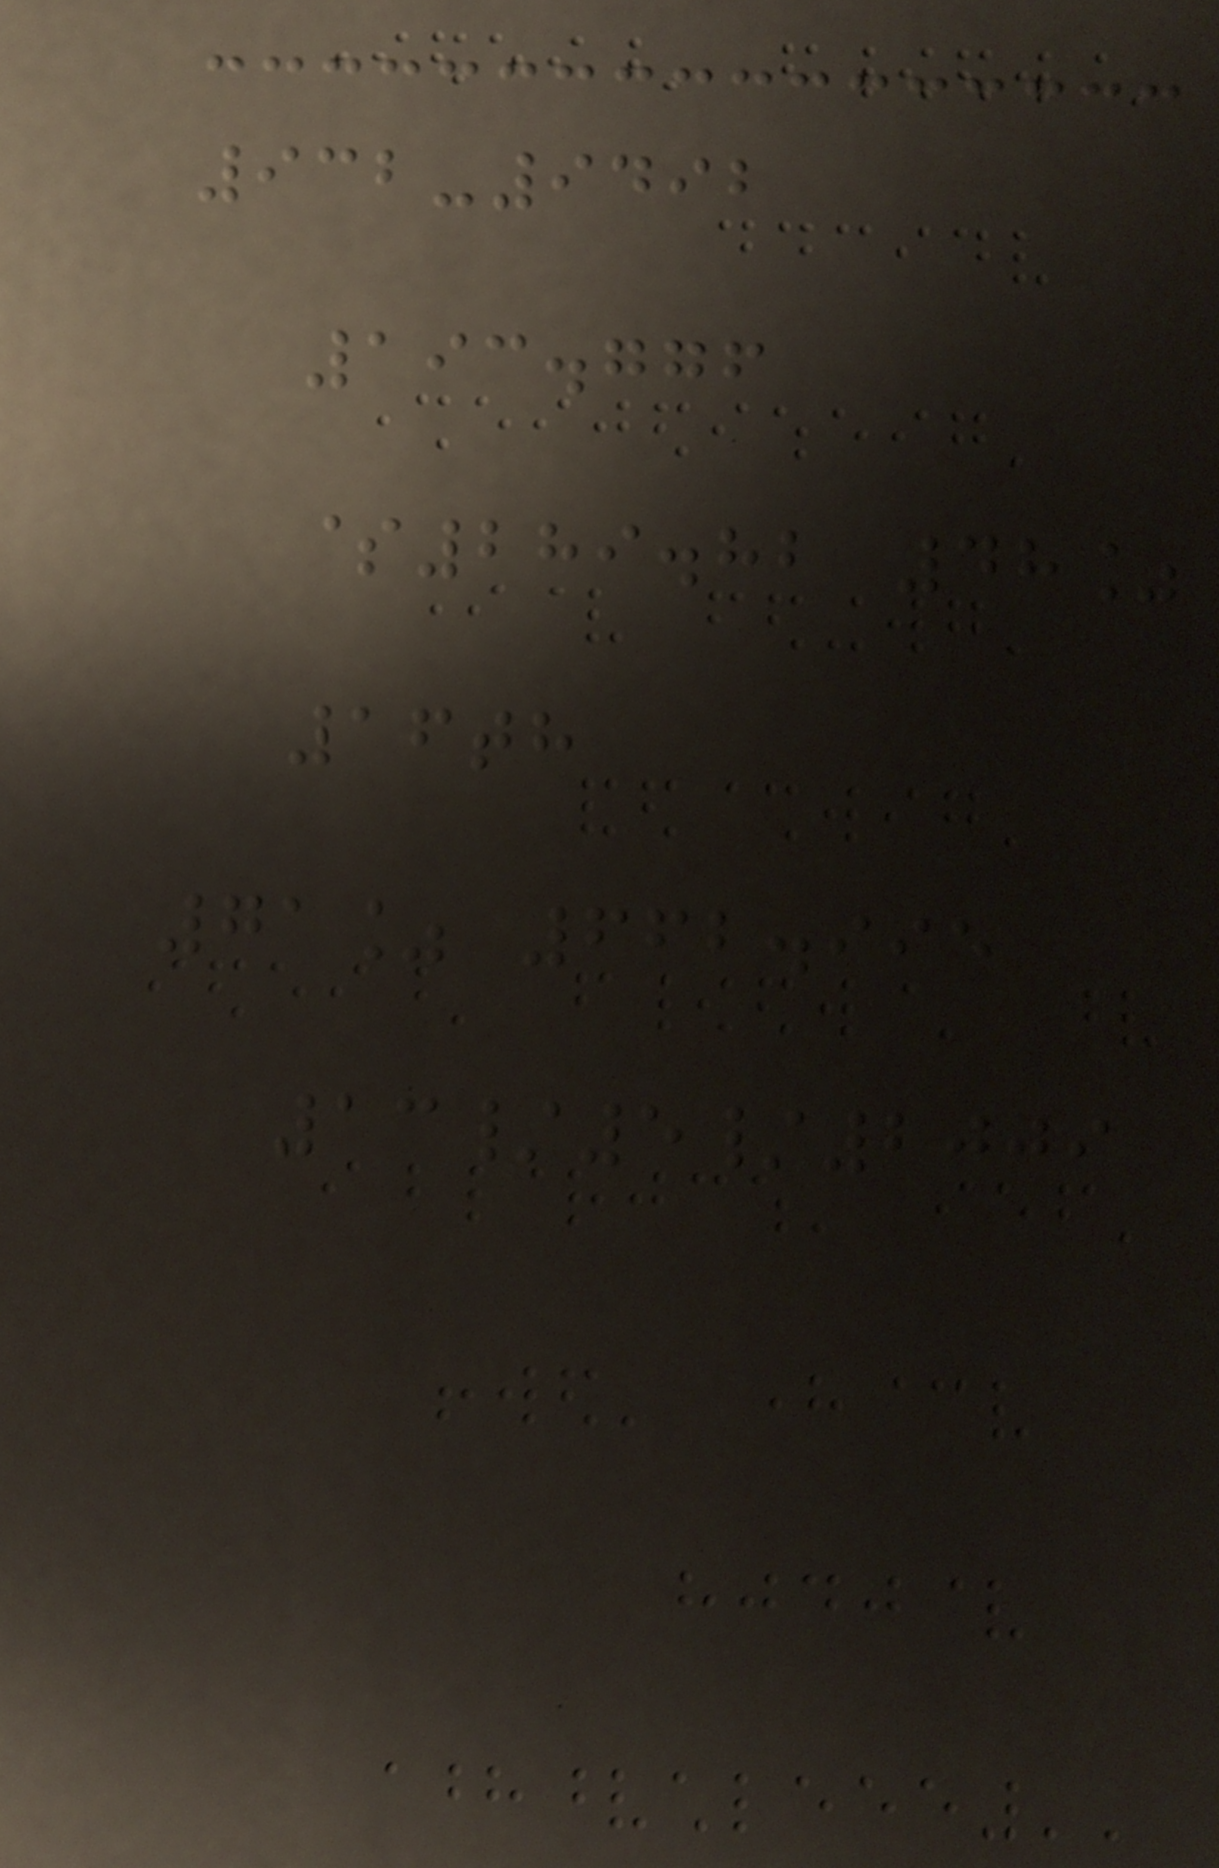932-9492
193.776
$289.82 48%
16th
71% 662.995
13/5/2009
